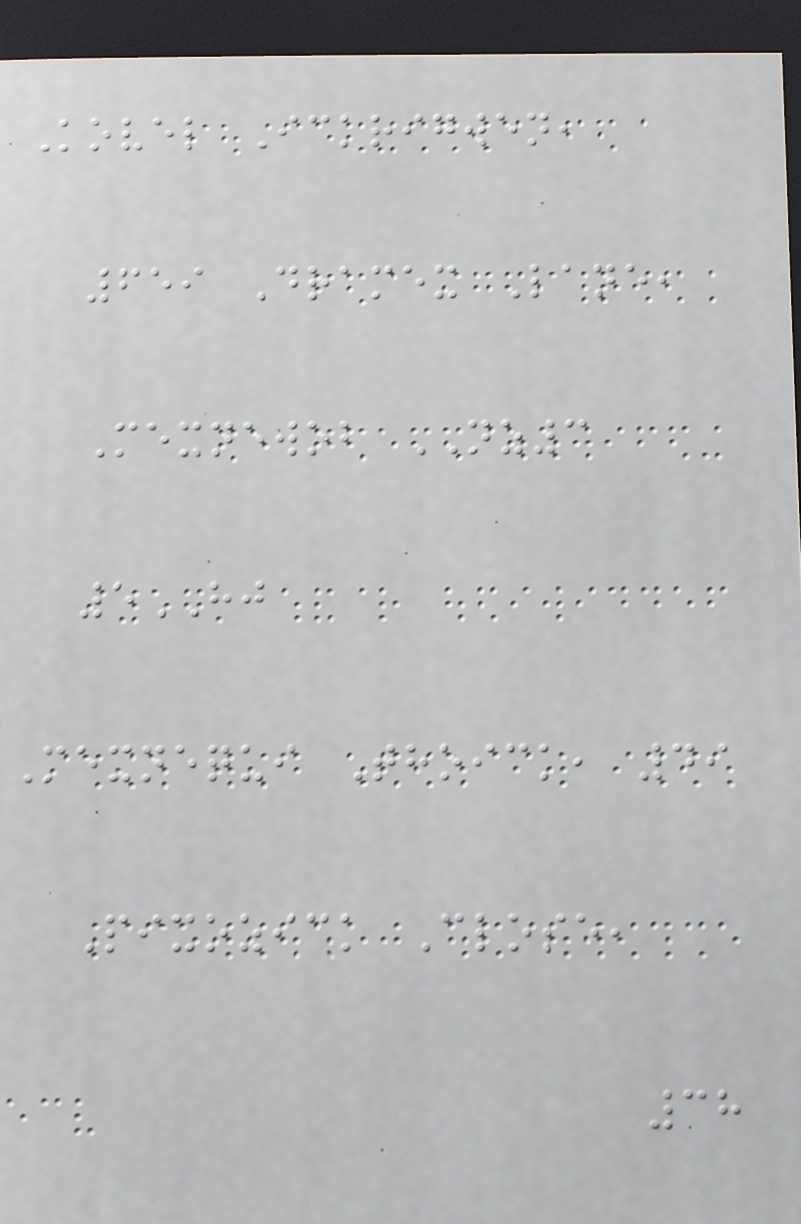Kovel Ickrigwen,
659 Dramex Lane,
Mexnewob NZ3
5HJ
Mexnequi Thoick, 49
Pixozick Close,
38
